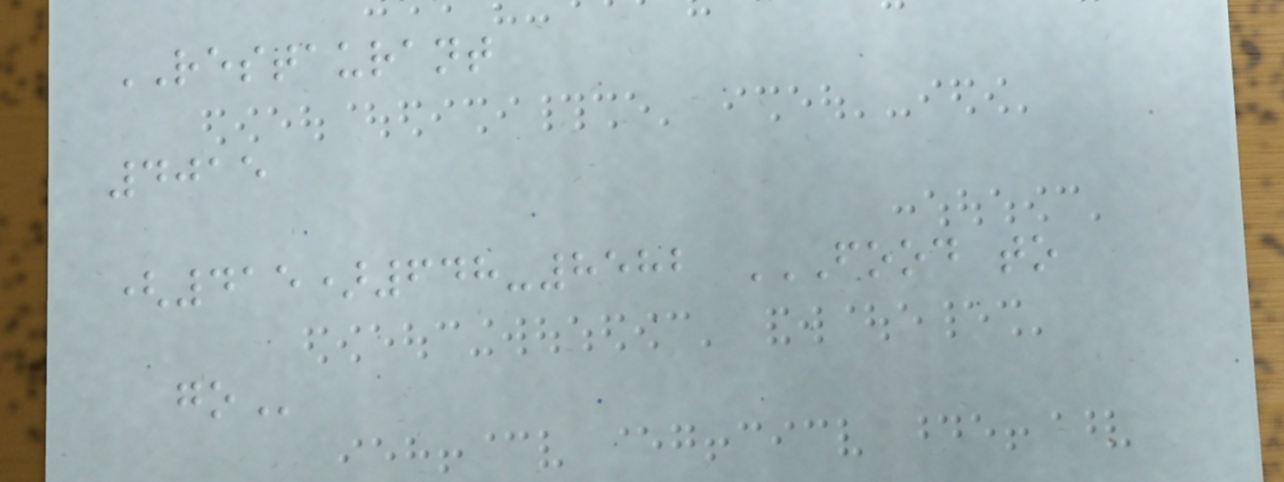RESTAURANT
4015
(415)648-8582 FOOD TO
GO
